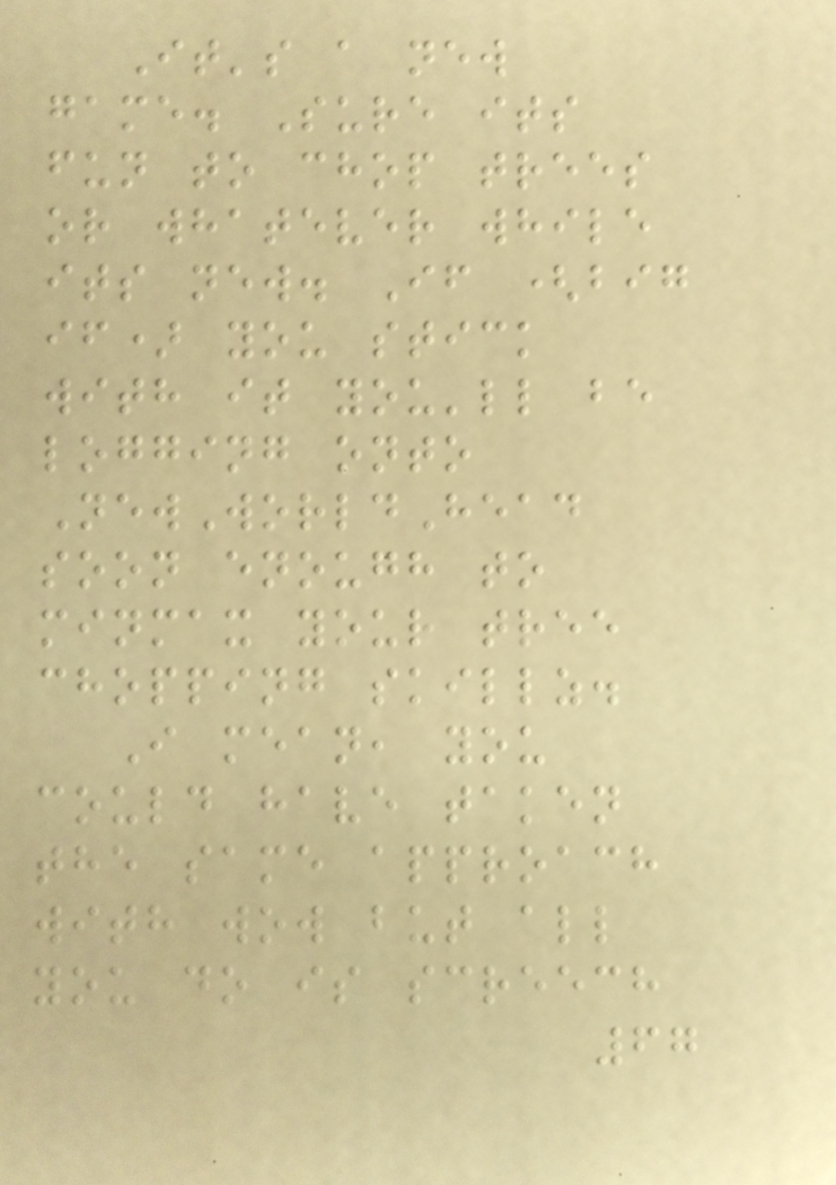It's a new
game. Sure its
fun to chop trees
or whatever while
its new. If (big
if) you stick
with it you'll be
logging onto
NewWorldHead
soon enough to
minmax your tree
chopping skillz.
I mean, you
could have taken
the same approach
with wow but all
you do is screech
67
